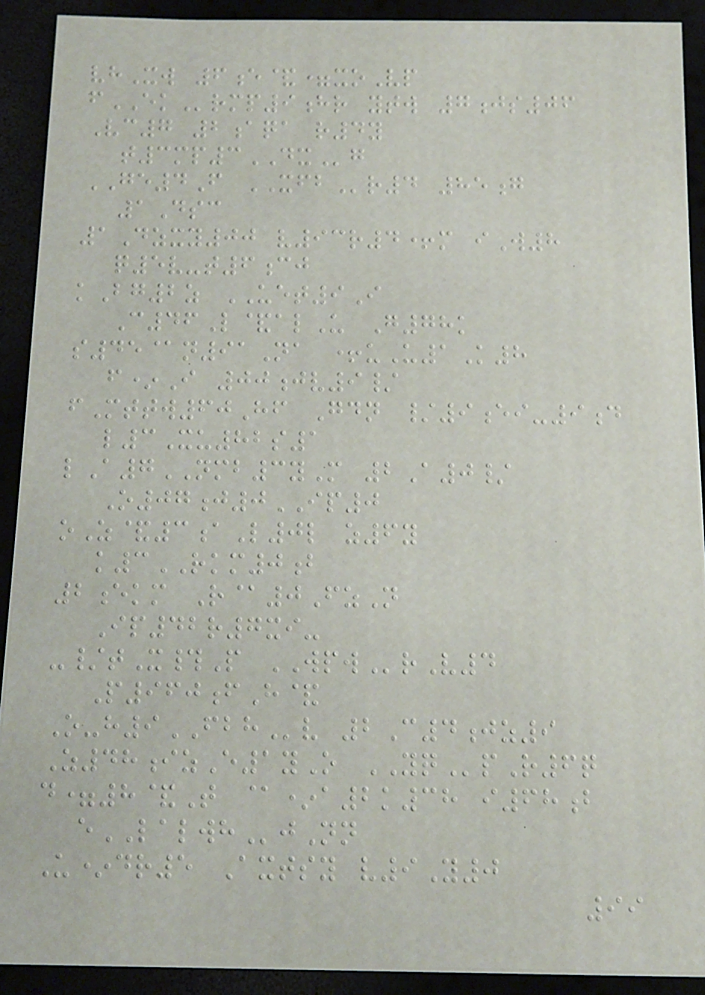vhXw 6e&=xoVp
fEKrmp9hr ytw 7js06
Vc7 2aqa r4y
t3mp3DXg
GE4F XFBr4 85g
1Dsc
1Dzxy00 v93r4+m iW8
q5v-t6cj
kBg2z UET9I
C46L&alU G78k
s45@n91Na +uU1K8
f*I 00jv9/
fMttw60Hf Gdn /9ei-9d
l3Xu82s1
lA7NMB3yM 2A0/
O07j0IP0
oZ&3aL0l z6y
k3RKM0b
2ekm R@0FzN
Ip42r7xi-
-/tX#P WPWrV4
P960fH&
O-h9FBHv 2C4jz9
Z48izE1yO YQpR6q
d=8&T @*a2k38 i68b
eLALWHjNn
U*dr5 Axtsy v9Y0
99
